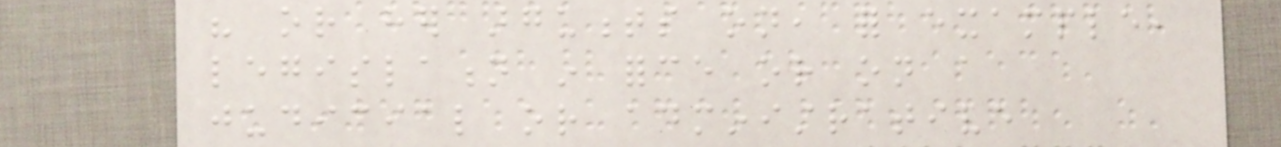his or her arguments on, for example,
legislation in force or on a
judicial or administrative
